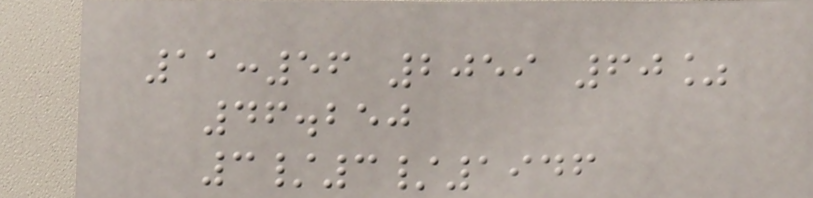11:56 2059 60%
46.250
3/3/1946
